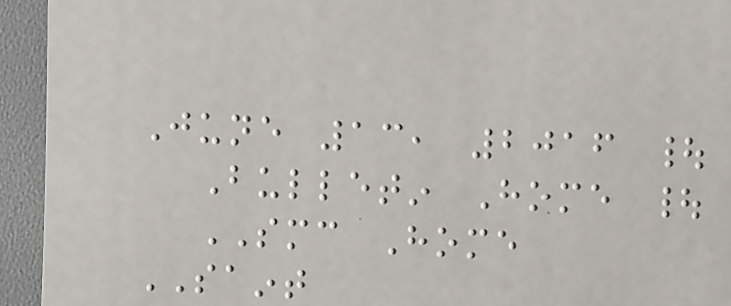June 13, 2016 |
Bulletin Home |
SMC Home
SAINT
